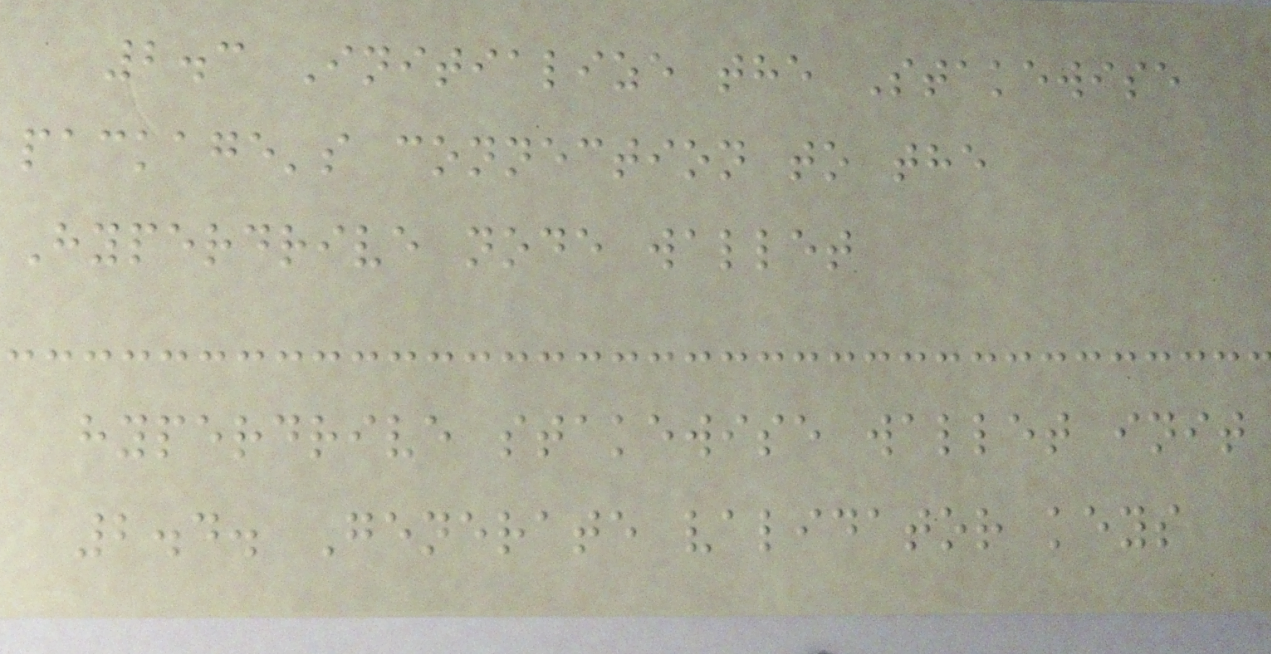2.3 Initialize the Stakewise
package's connection to the
Hyperdrive node wallet
hyperdrive stakewise wallet init
2.4. Generate validator keys
